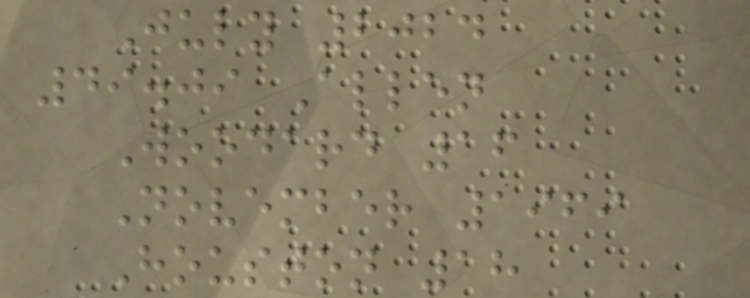July 2024
49.09 Allen
Woodard 16
November 1969
Houston 18
